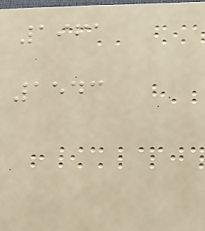1961
1543
